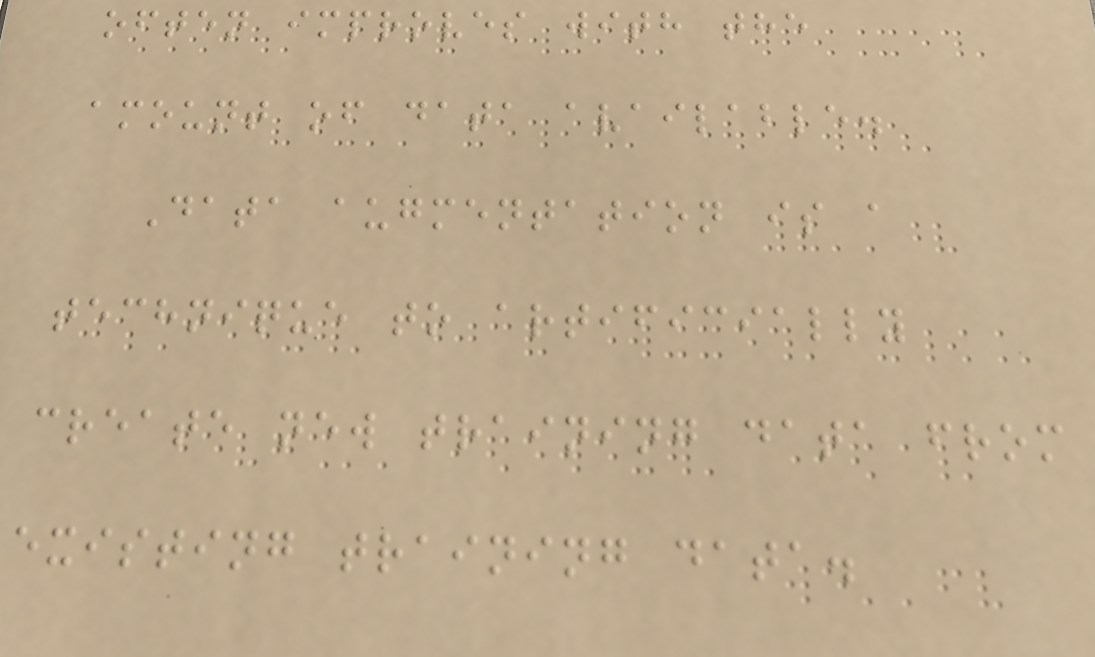often improves with the
amount of data available.
Data augmentation is a
technique to artificially
create new training data from
existing training data.
